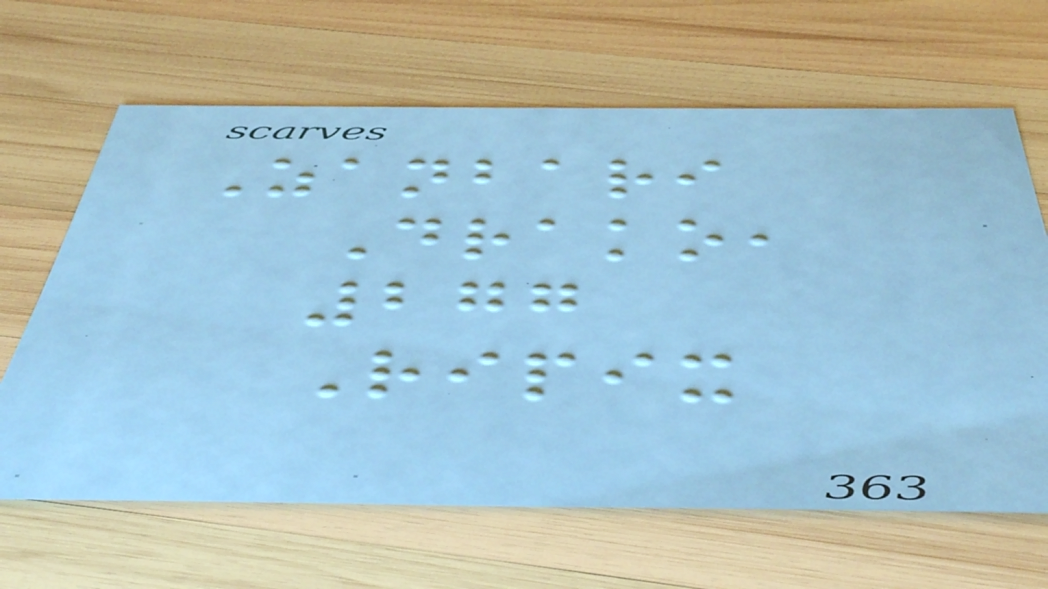Zanbari
Drako,
277
Ripix
